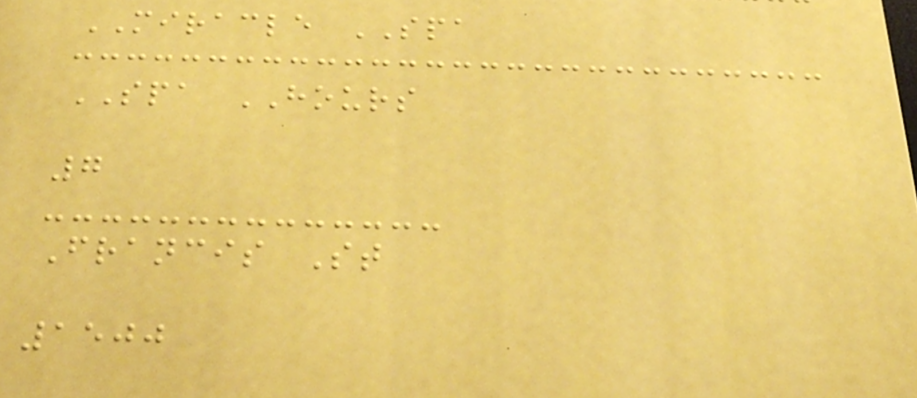MIRACLE SPA
SPA HOURS
7
Francis St
1500
